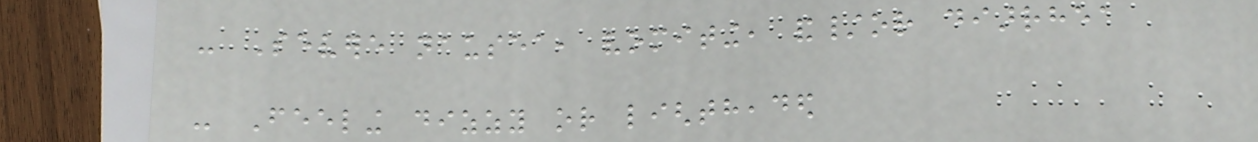- Severe nausea, vomiting, and/or diarrhea
- Feeling dizzy or lightheaded
